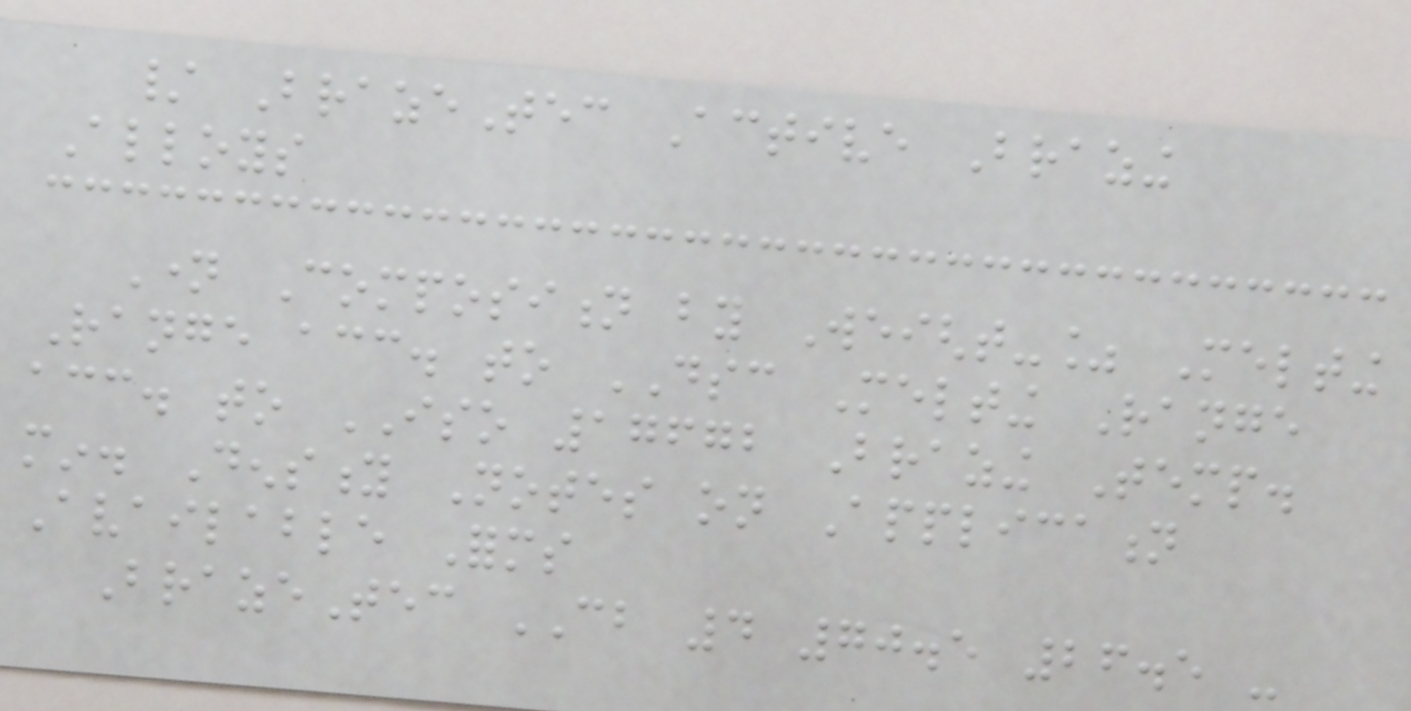/ BrazeTec Active Brazing
Alloys
Name Composition by Weight-% Melting
Range acc. to DSC Melting Range
acc. to ISO 17672 Brazing Temp.
min. Density Notes on Application
Available Forms
BrazeTec CB 4 70.5 26.5 -
